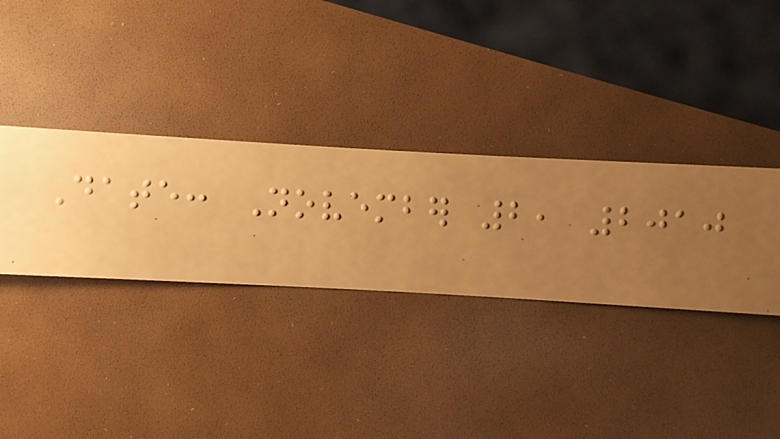Date: November 2, 2010
